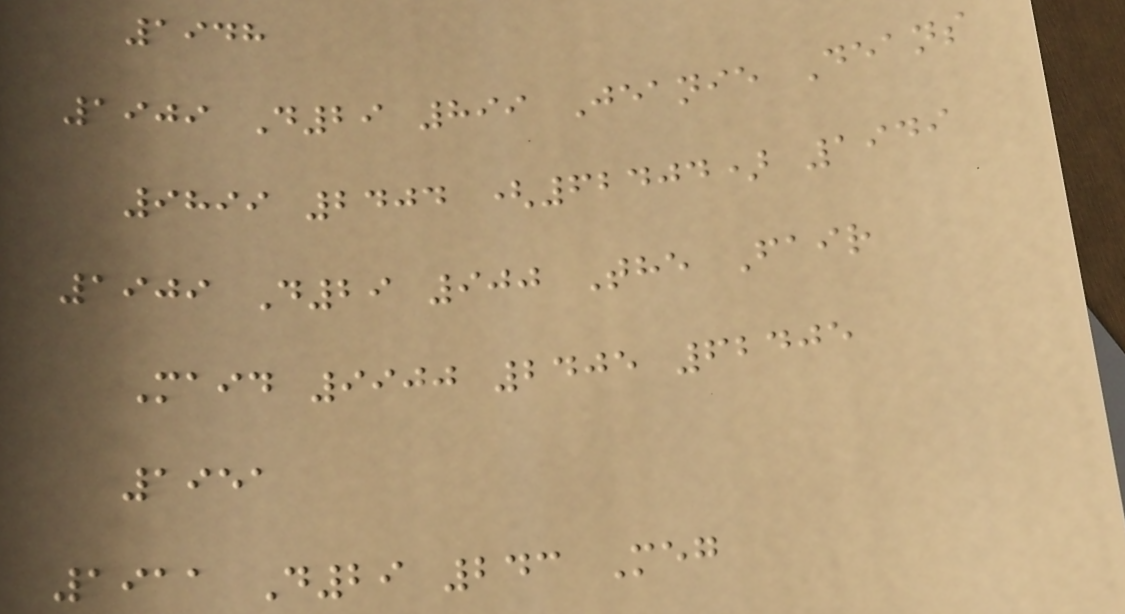1948
1909 D29 899 Jeanie Deans
9899 2404 (62404) 1949
1909 D29 900 The Fair
Maid 9900 2405 62405
1951
1911 D29 243 Meg
